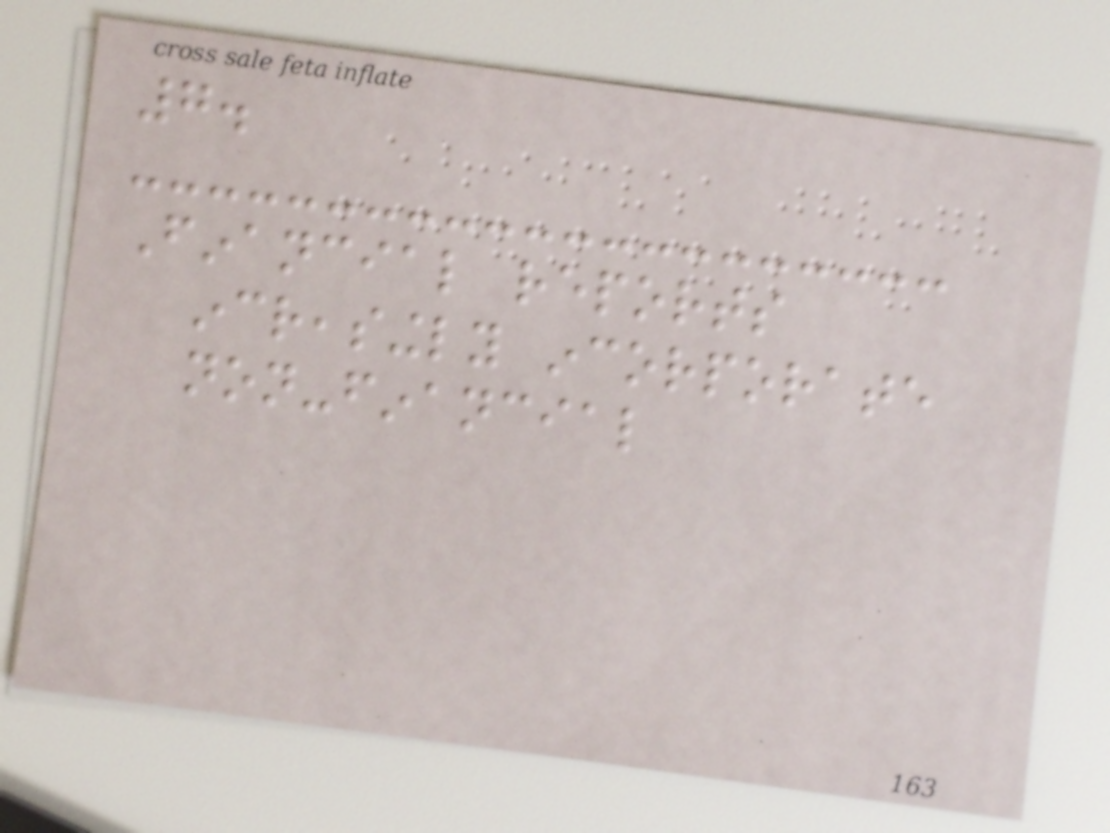7.
Financial reports
increasingly incorporate
non-financial
